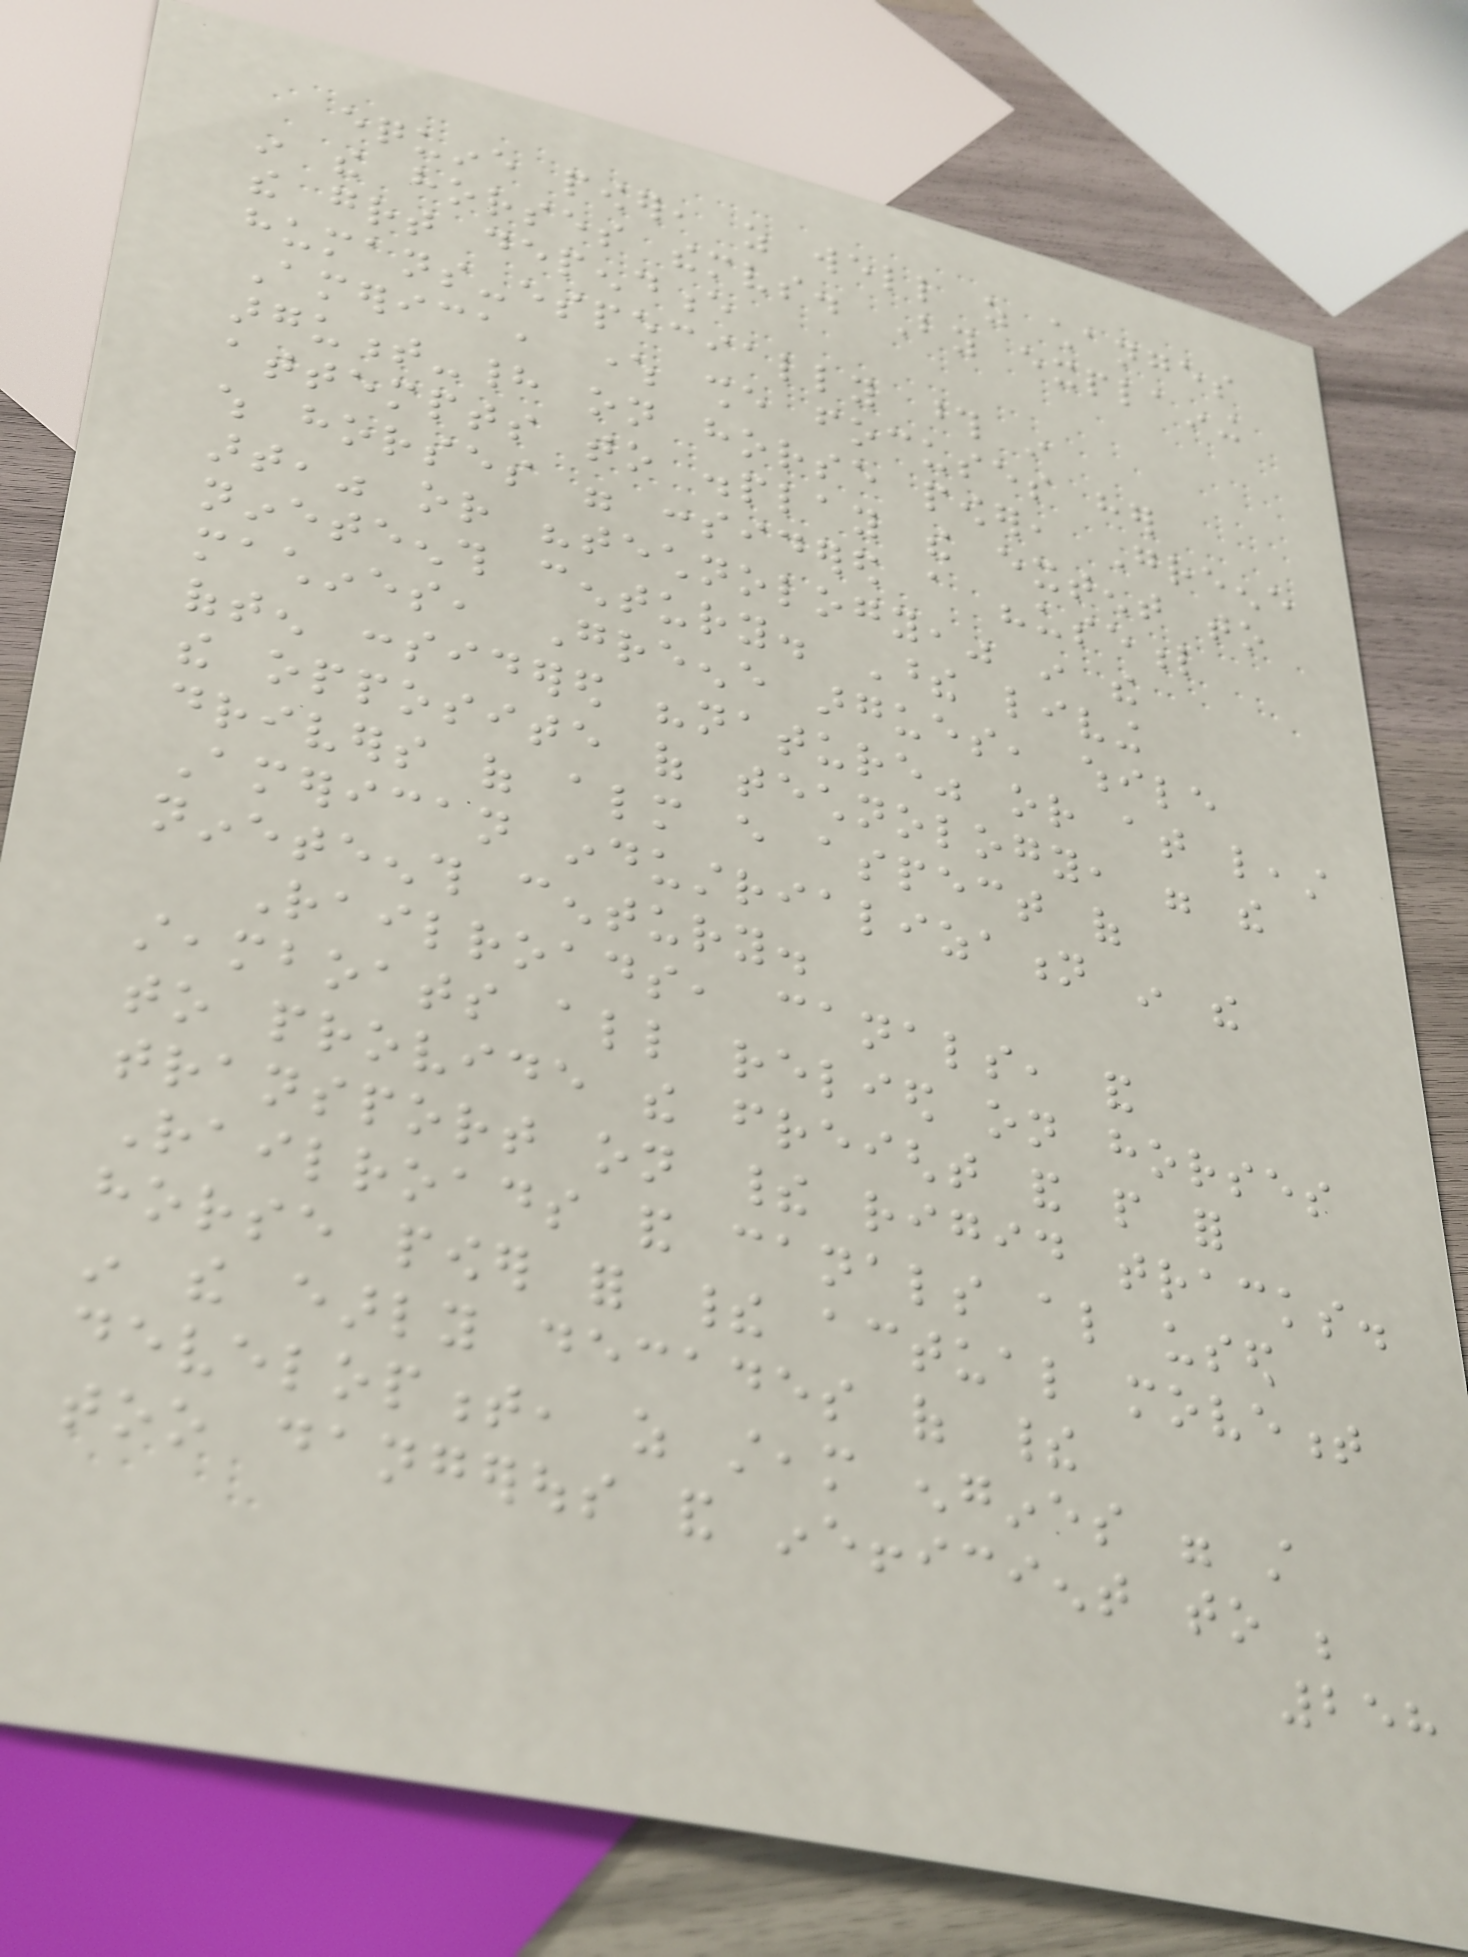equine power, as well as changes
in the horses themselves. By explaining
the great dependence
humans-especially those in
America, where she focuses her
argument-had on horse power, Greene
attempts to display the extent to
which horses were considered a "useful
art," or "technology," in the
nineteenth century. These living
machines, Greene argues, while
often considered "nature" or at least
the opposite of technology, were the
drivers of almost every aspect of
American industrialization in the
nineteenth century.
Railroads, canals, and
steamboats all relied on horses
to provide the freight and people for
transport on their rigid tracks.
Railroads and canals also used
horse power for their actual movement
in the early decades of their
development, as steam engines were still
too dangerous and inefficient to be
258
